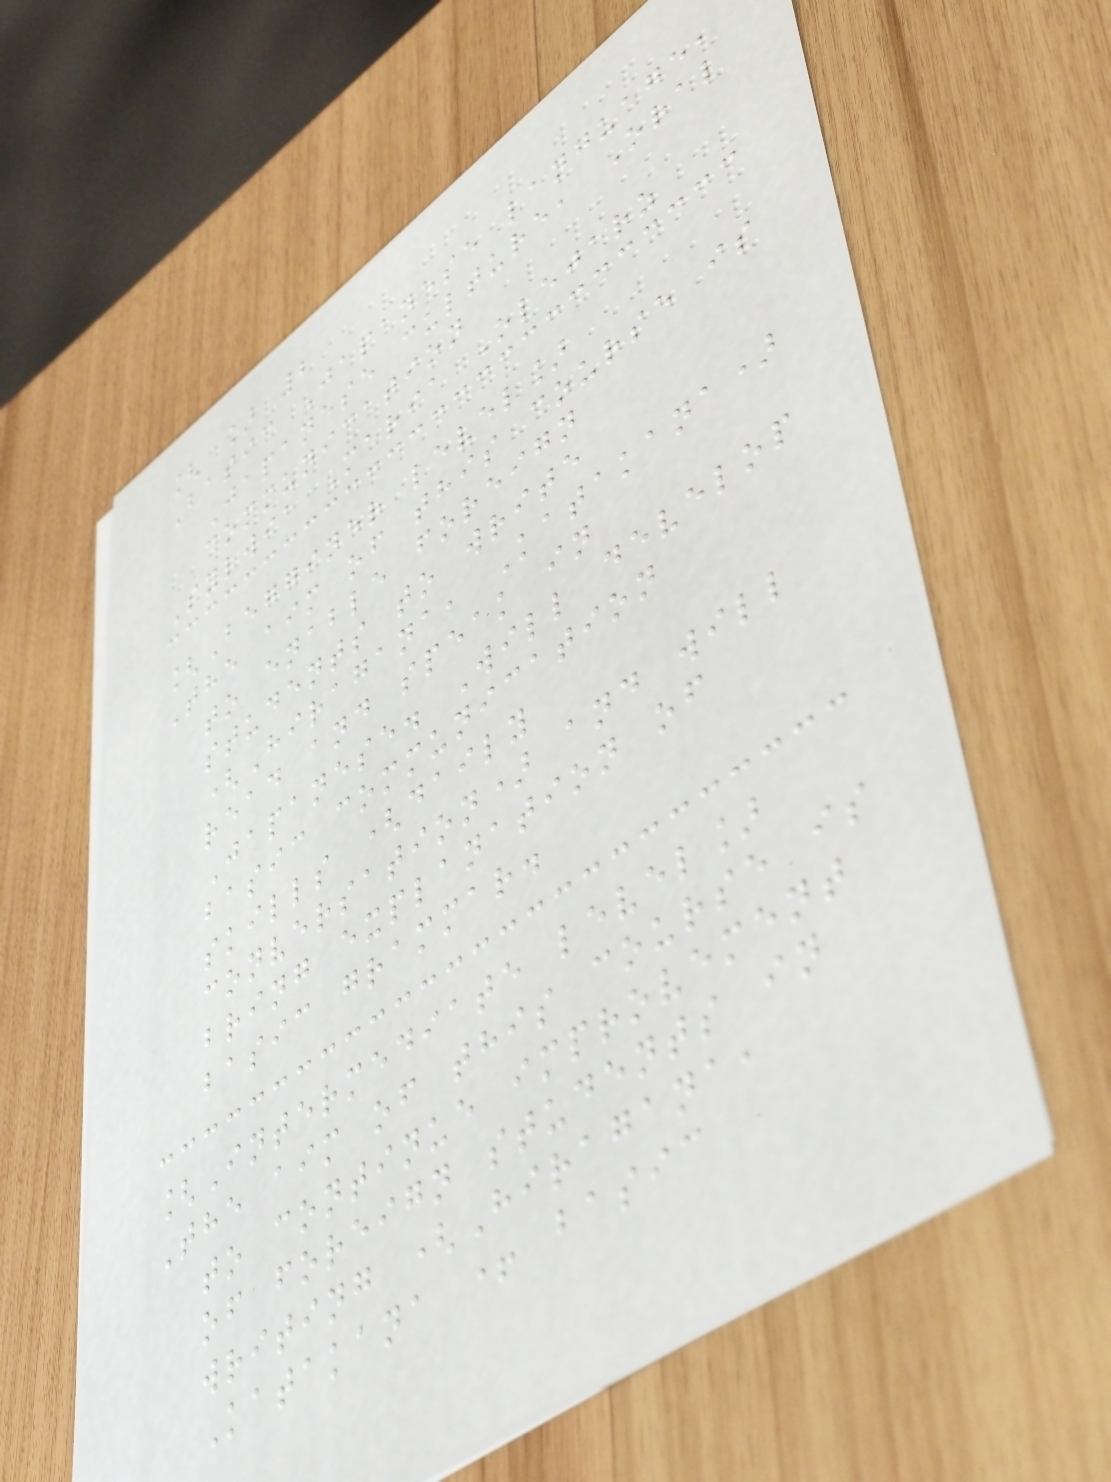[ ] 2
Basic Japanese language,
Japanese culture, Oral
communication
Sylwia Maria Olejarz
[Begginer level]
The aim of this course is
to enable foreign
students to write
(Hiragana, Katakana)
read and speak in
Japanese. Will develop
basic communication
skills (daily
conversation) and will
bring explanation of
basic grammar.
[Intermediate level]
The aim of this course is
to continue improvement
of foreign students in
writing (Hiragana,
Katakana + basic
